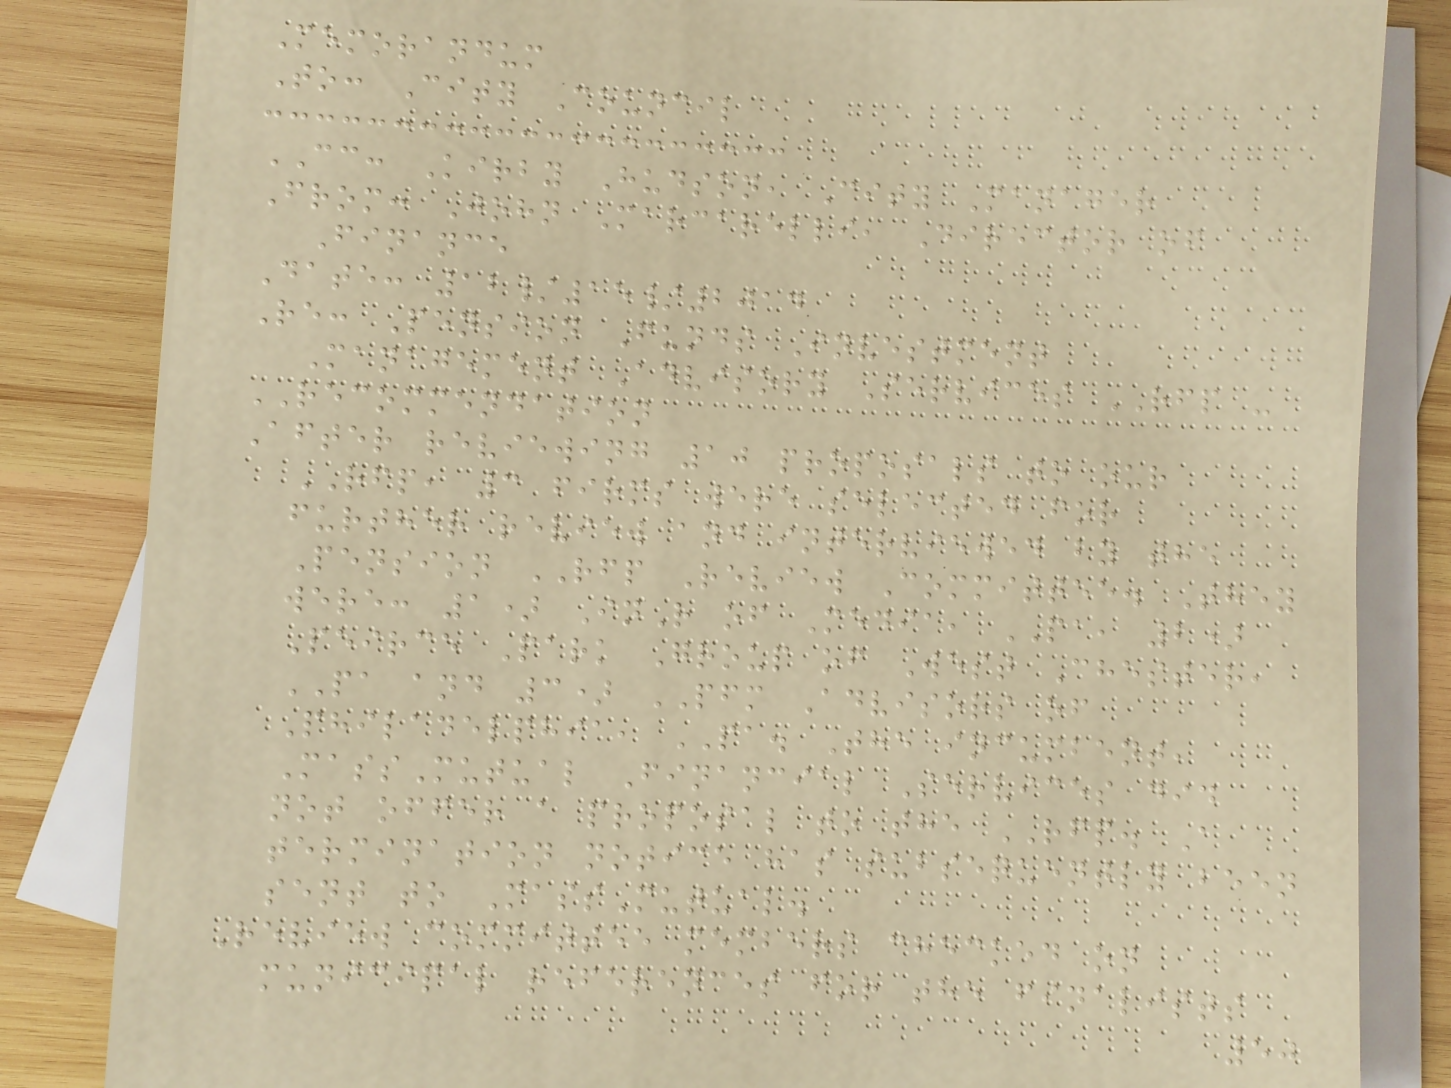Memorandum
To: City Council
CC: Kirby Hudson, City Manager
From: John Marcarelli, Director of
Finance
Date: 12/15/2014
Re: Pension Funds Investment
Management Advisory Services RFP -
RECOMMENDATION
After reviewing 10 proposals to our
RFP, 3 firms were selected for
further review and interviewed by the
Pension RFP Review Committee. They
were: 1) InR of Media, PA, 2)
Peirce Park Group of West Chester,
PA and 3) PFM Advisors of
Philadelphia, PA. The incumbent,
MassMutual Financial Services did
not offer a proposal to the RFP. A
termination notice has subsequently been
sent to MassMutual.
Review committee members checked on
municipal references for the finalists
50
